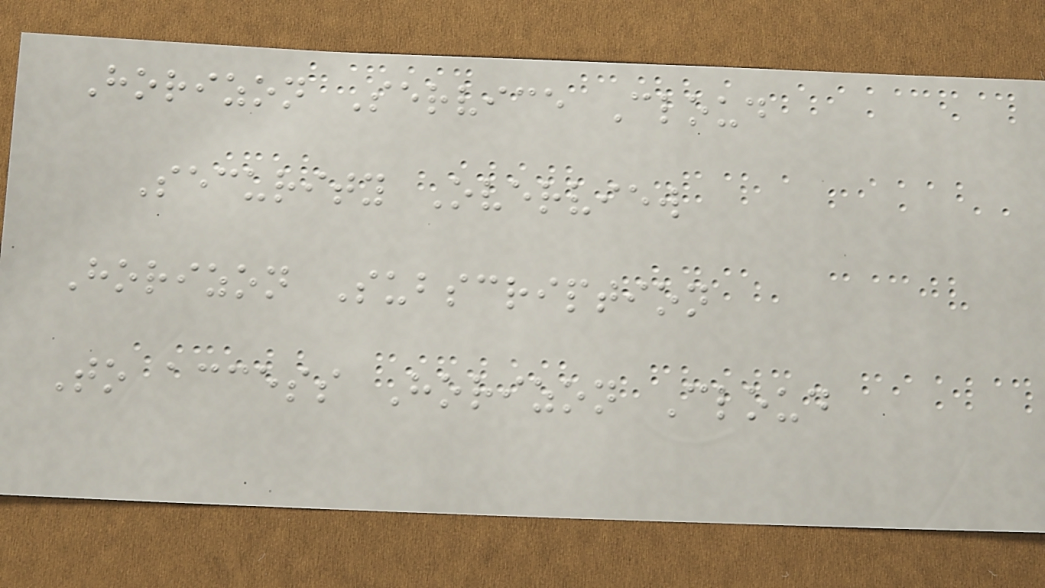Horizon Service Cloud
Security Overview
Horizon Subscription
To access Horizon Cloud
